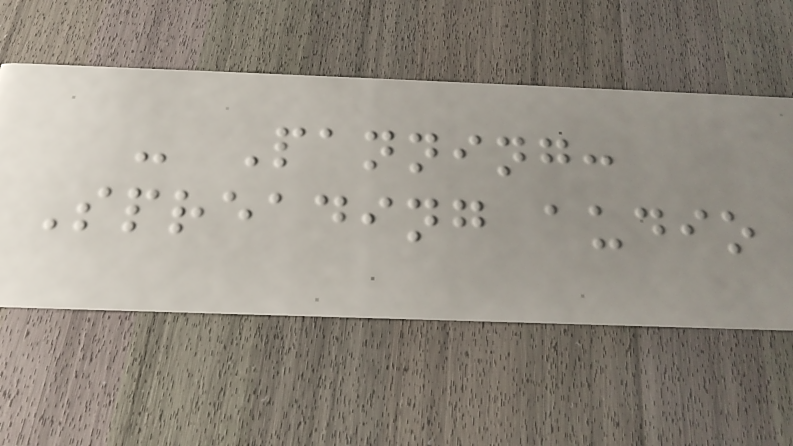- Panning:
Spreading audio
